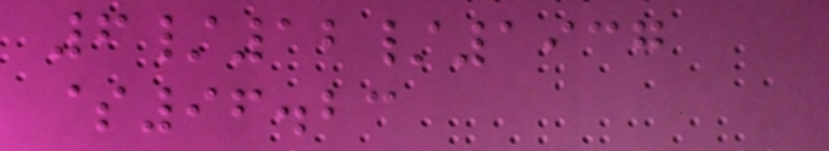6/12/1937
$96.23
